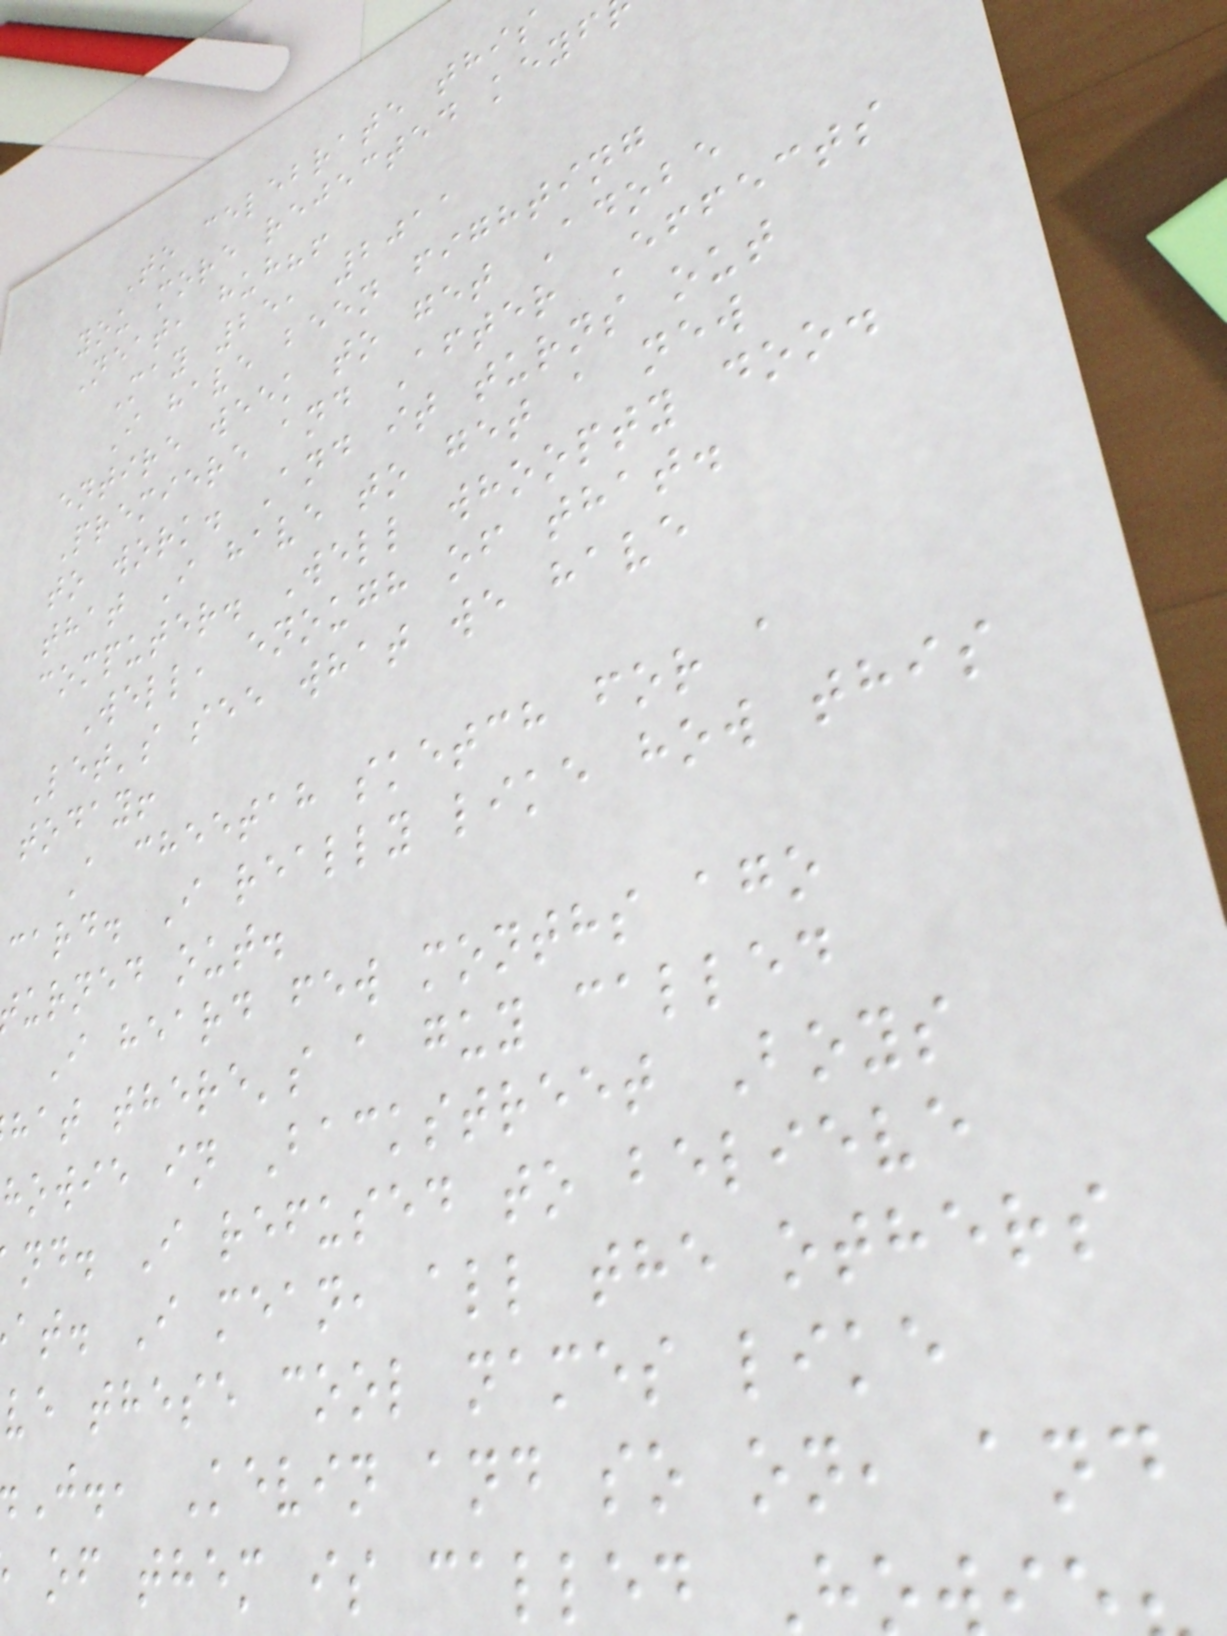To celebrate this
you more rejected keyf
Neat, huh?!
May 25, 2011
I have been fighting
entire week to get Adobe
Premiere and After Effects
to work. And it turns out
that I have to get a new
computer. Well whoopty doo.
Well, enough of that.
Let's see what we have
today!
A cheetah sketch for a
card. I really like how this
urned out.
I heard few months ago
hat there's a guy called
howie in Backstreet Boys
nd. I refused to believe
at. I mean, all the others
ve these cool names like
J., Kevin and so on, and
of them is called H
